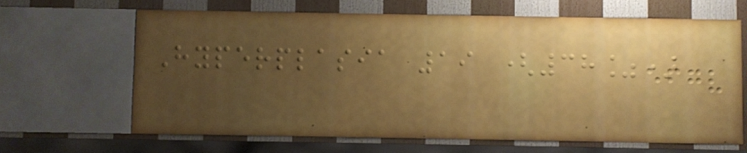Hyperplasia 19 (38%)
